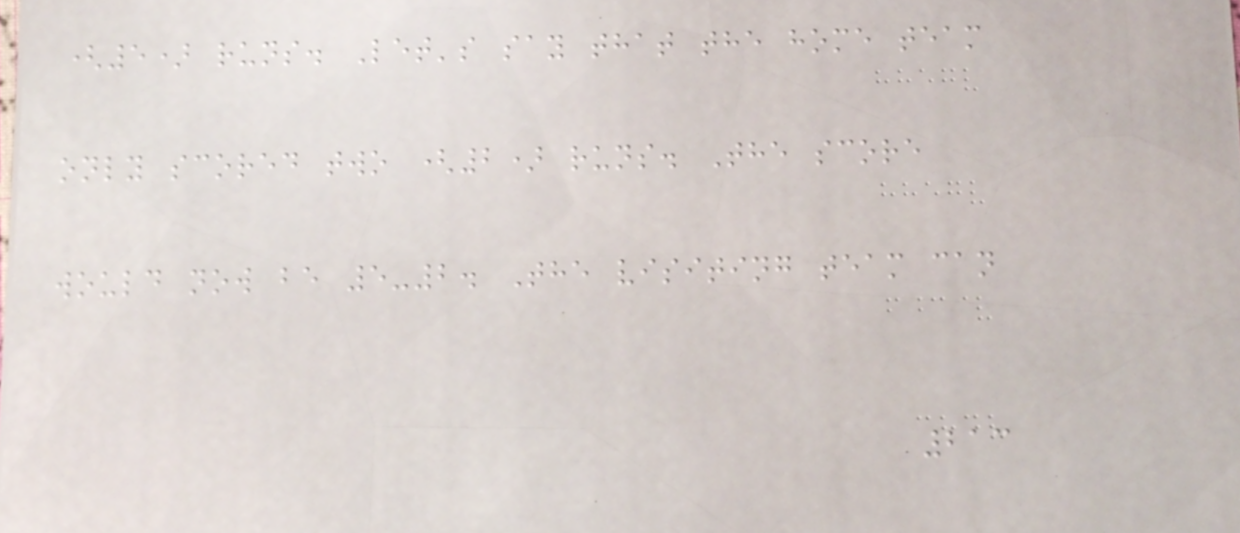(5) runs. Let's say that the home team
only scored two (2) runs. The score
would now be 5-2. The visiting team can
213
